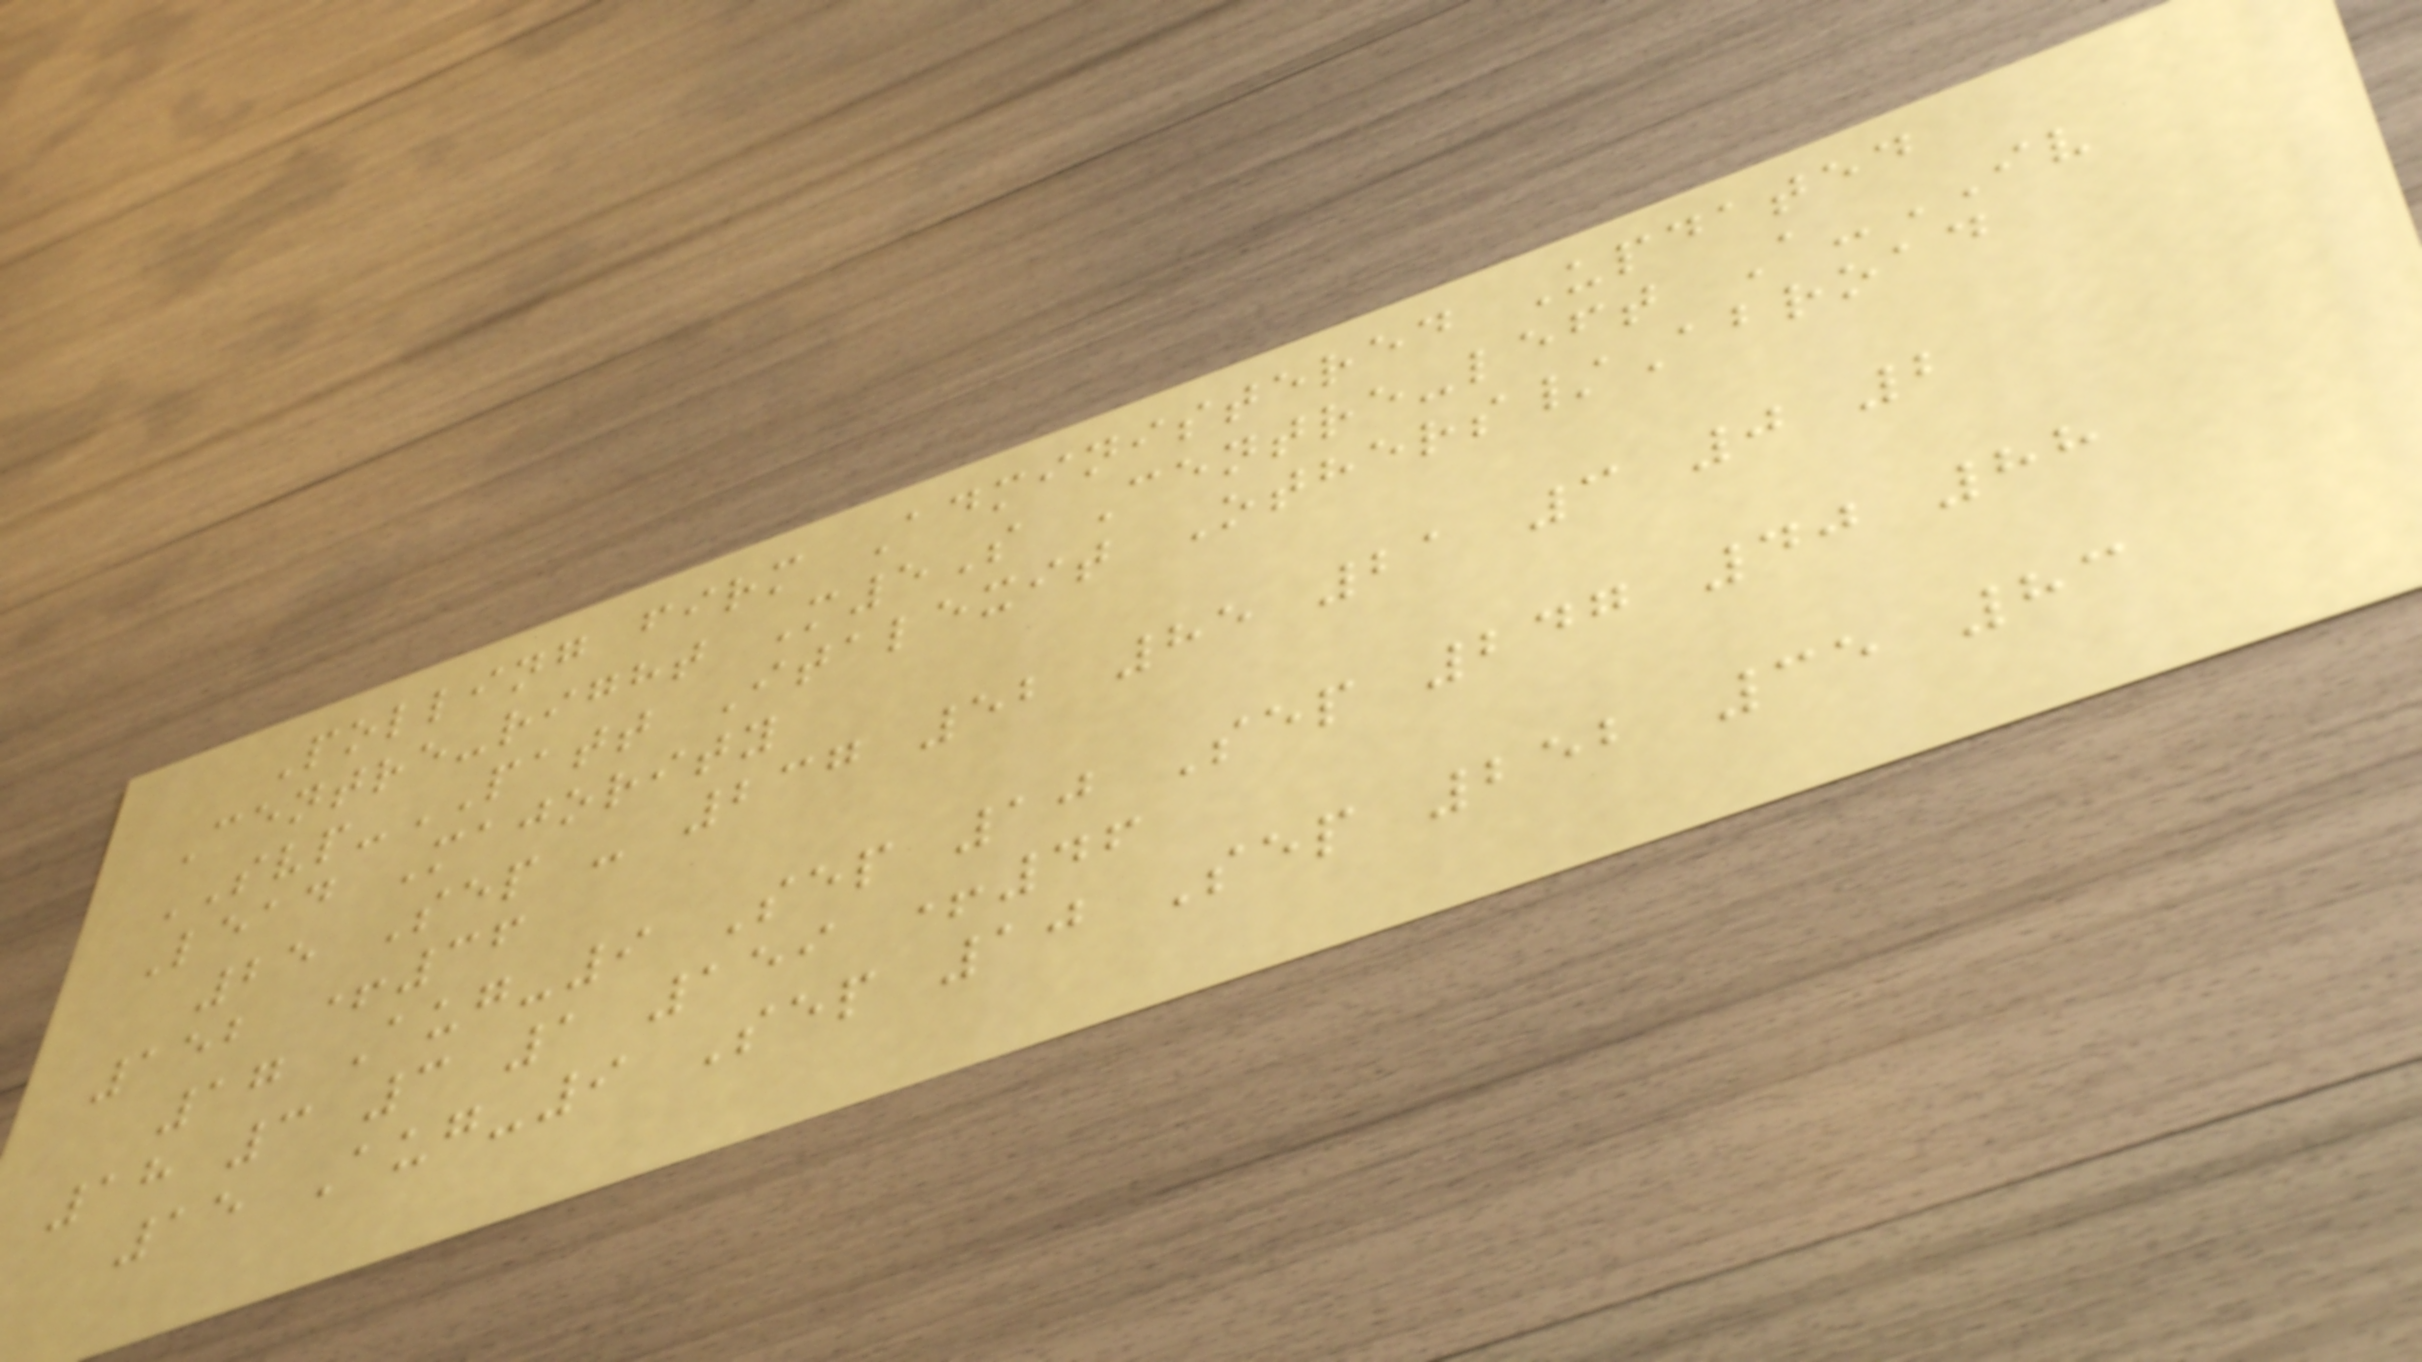Polling firm Administered Updated
Centre-right M5S Centre-left A-IV
SVP-PATT Italexit Others/Abroad
Lead Majority
25 Sep - 237 52 85 21 3 0 2
152 +36
17 Aug-9 Sep 10 Sep 247 40 88
18 3 3 1 159 +46
15 Aug-9 Sep 10 Sep 252 35 83
